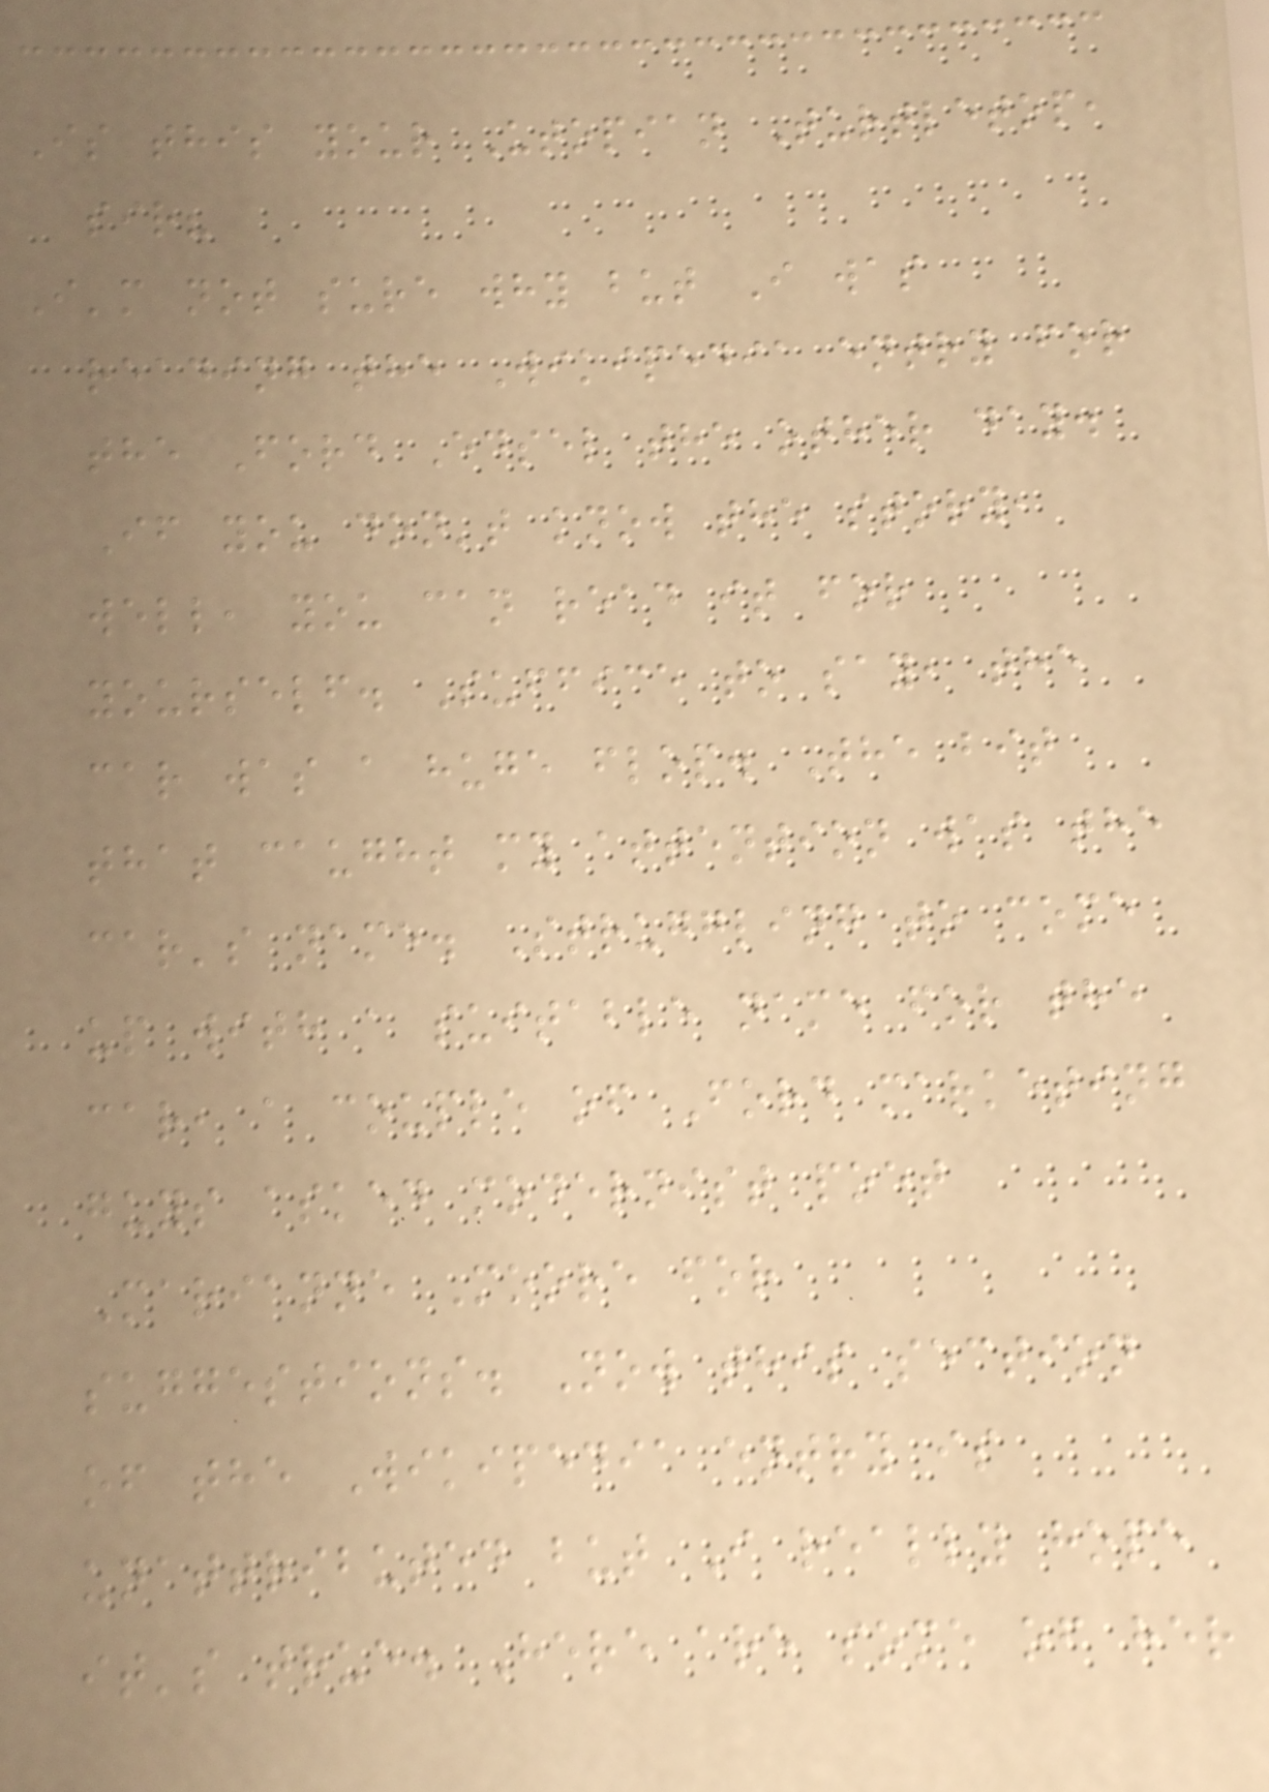Is this your Utopian Turtletop,
sir?
I'm not sure why but I was
reading the Wikipedia entry for
the Ford Edsel the other day.
If you don't know the story,
well, you can read it for
yourself. Suffice to say, the
car was a huge flop. The bit
that caught my attention was the
car's name. Struggling to come
up with a suitable name for the
car, a couple of Ford marketing
guys asked modernist poet
Marianne Moore for
suggestions. Now this section
of the Wikipedia entry is
unattributed but I really hope
it's true. Here are some of her
